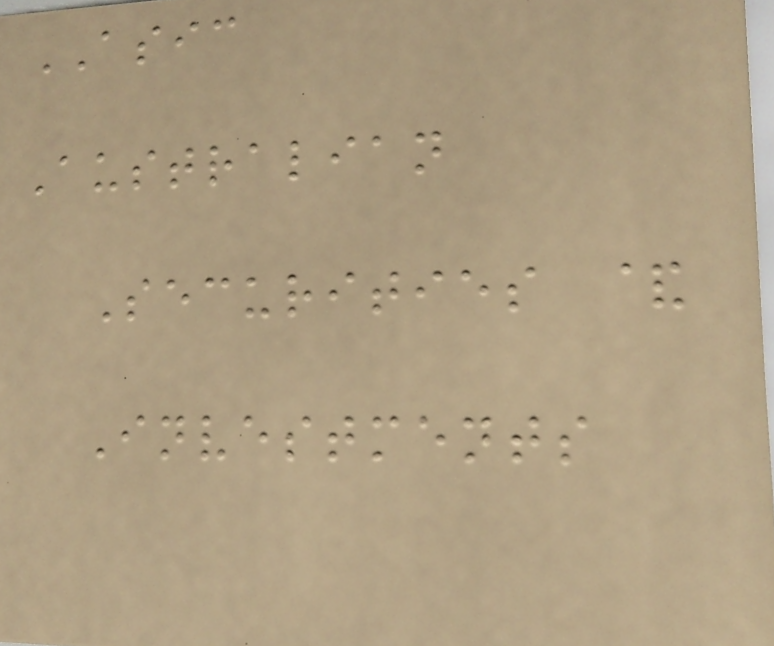ASIC
Australian
Securities &
Investments
